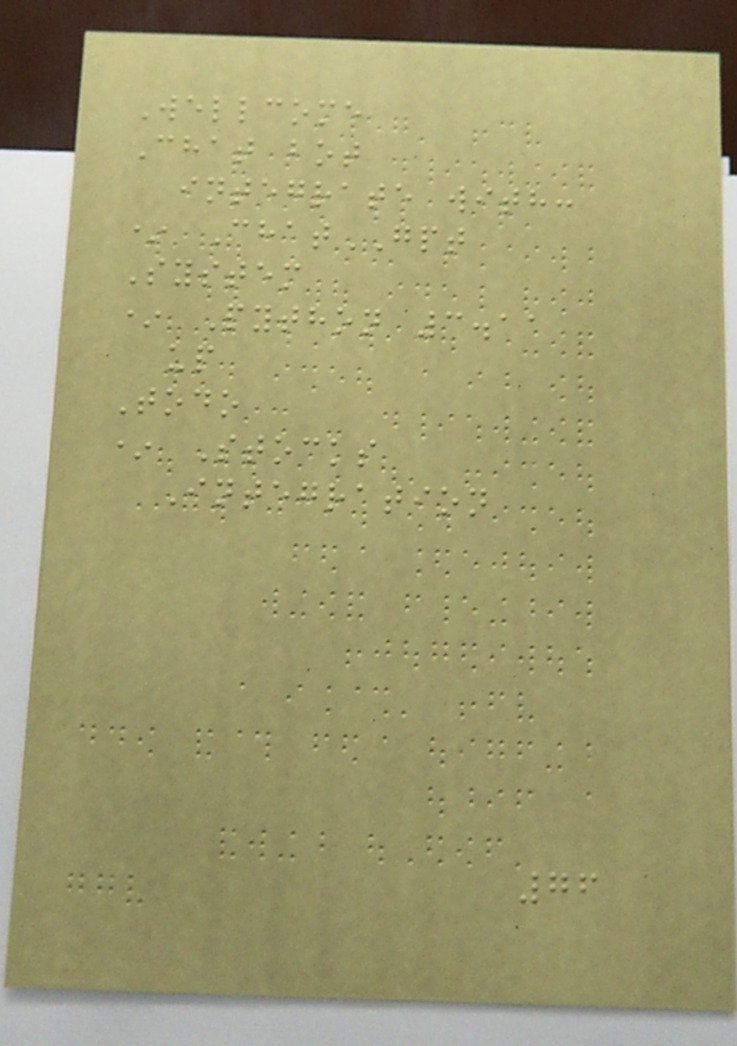Wellcome
Chat bot
integrate with:
* ChatGPT
System
* Python 3.11
up
Todo
* Stocks
Integration
76
